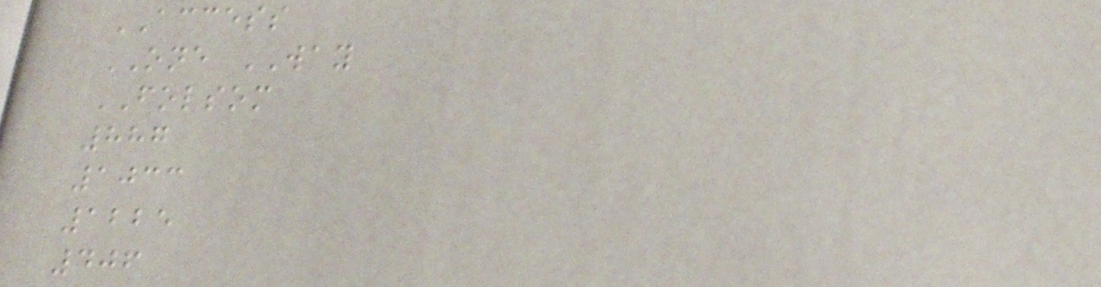ACCESS
ONE WAY
FOLSOM
887
1033
1225
406
